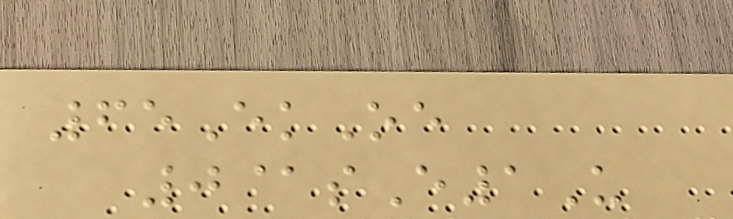65EkOe
0@sE1U
